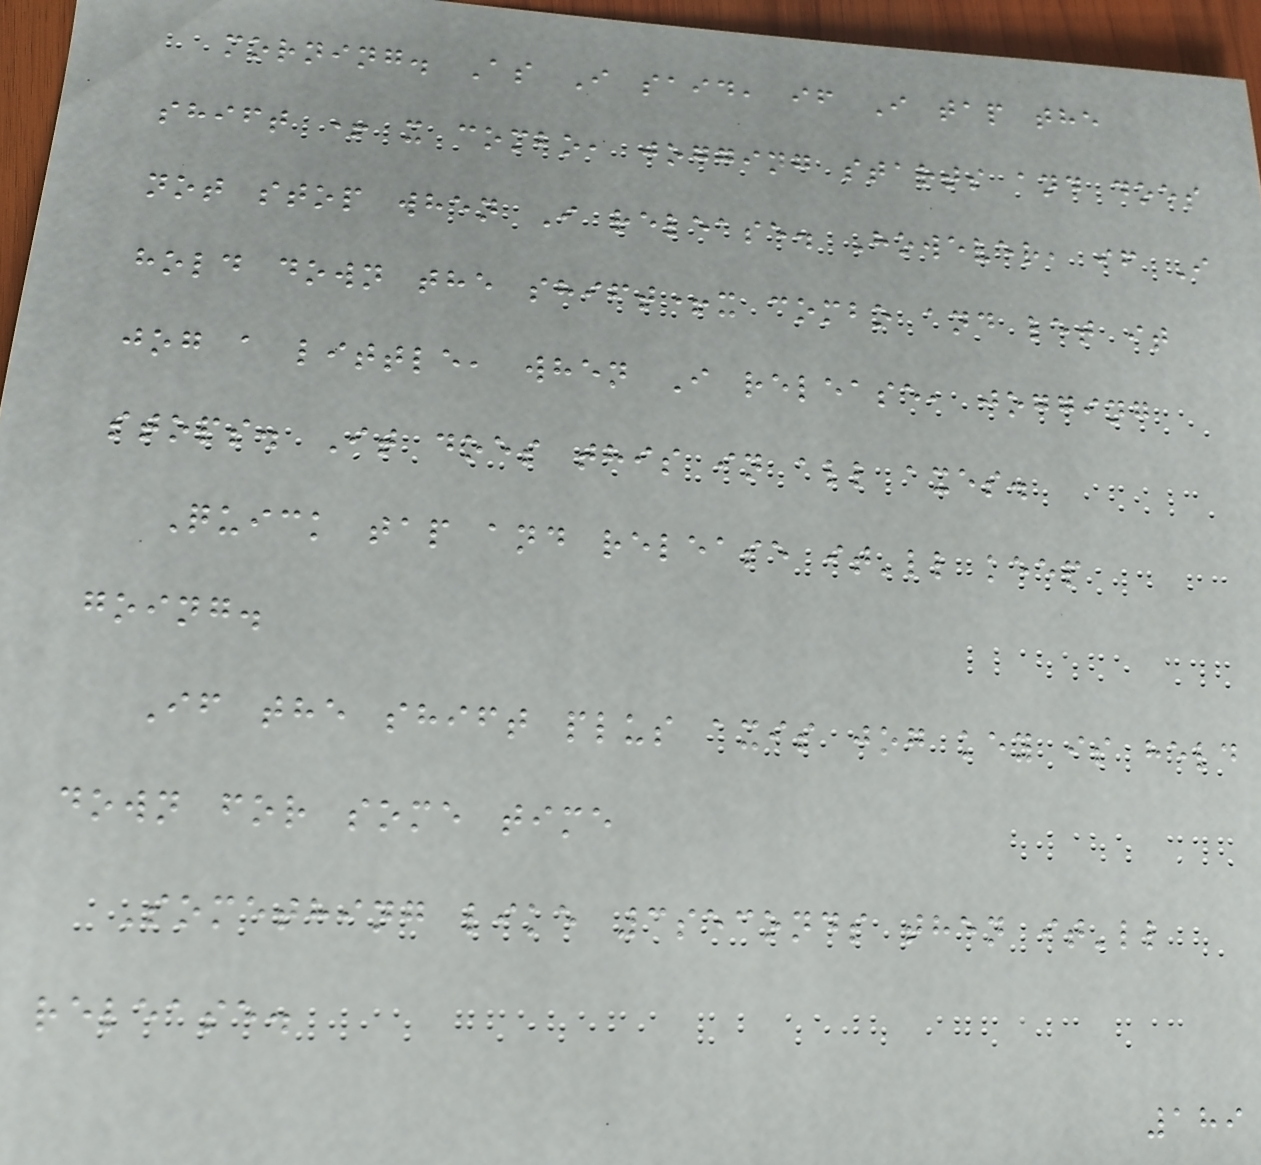morning. As I said, if I tap the
shift + x combo, jogging starts and does
not stop when I release. However, if I
hold down the shift+x combo and let it
jog a little, when I release, jogging
stops. It does this in all axes.
Quick tap and release it'll keep
going.
If the shift plus axis jog key is held
down for some time
Something like 3seconds then it'll
release.
189
